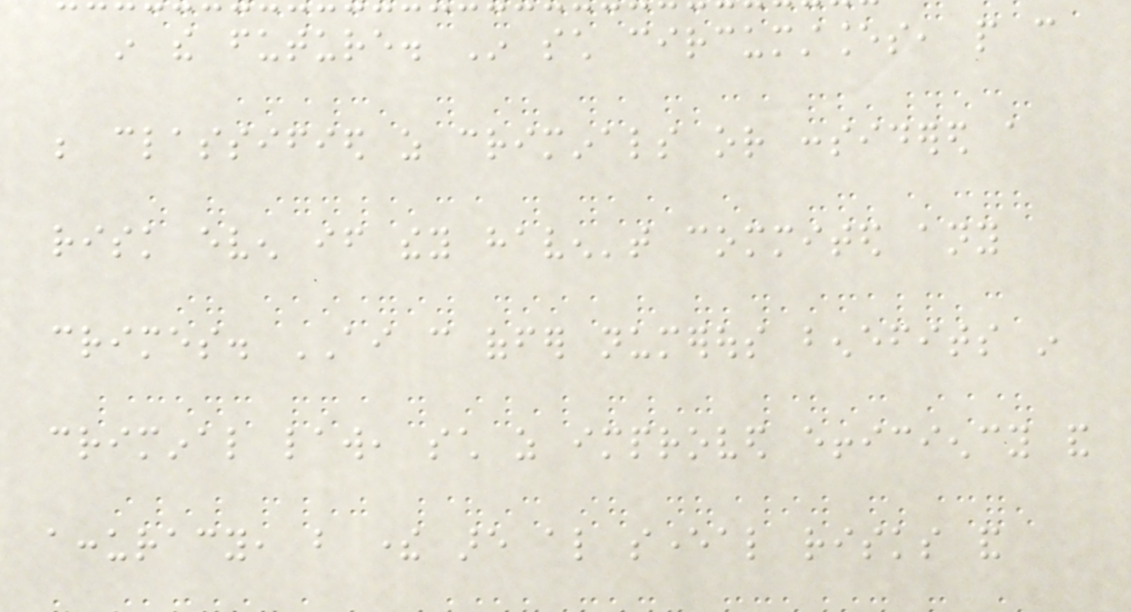in the future. In such circumstances, people can
be classified as criminals or considered a
risk even if they haven't commited any
crimes. AI can offer numerous benefits in
criminal law, such as improved efficiency and
accuracy, but there are also several risks and
